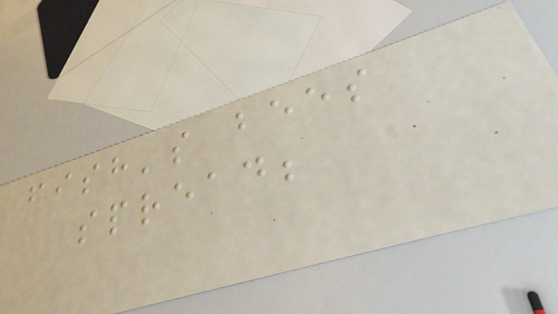fish's bees
spread;
